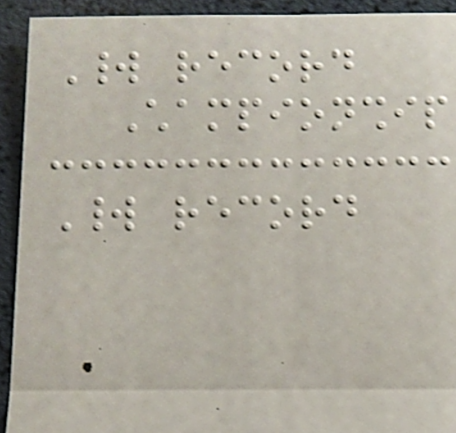World record
Championship
World record
